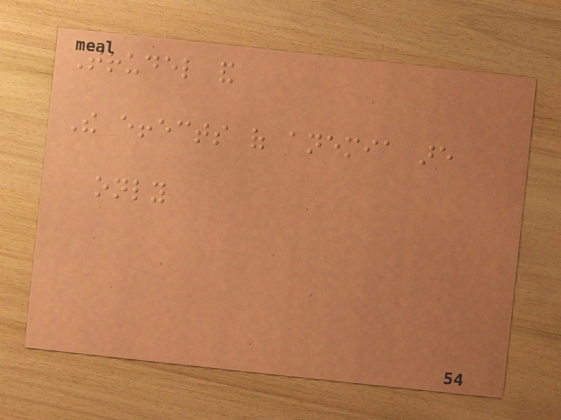Trudel and
The effects of anemia are
only
